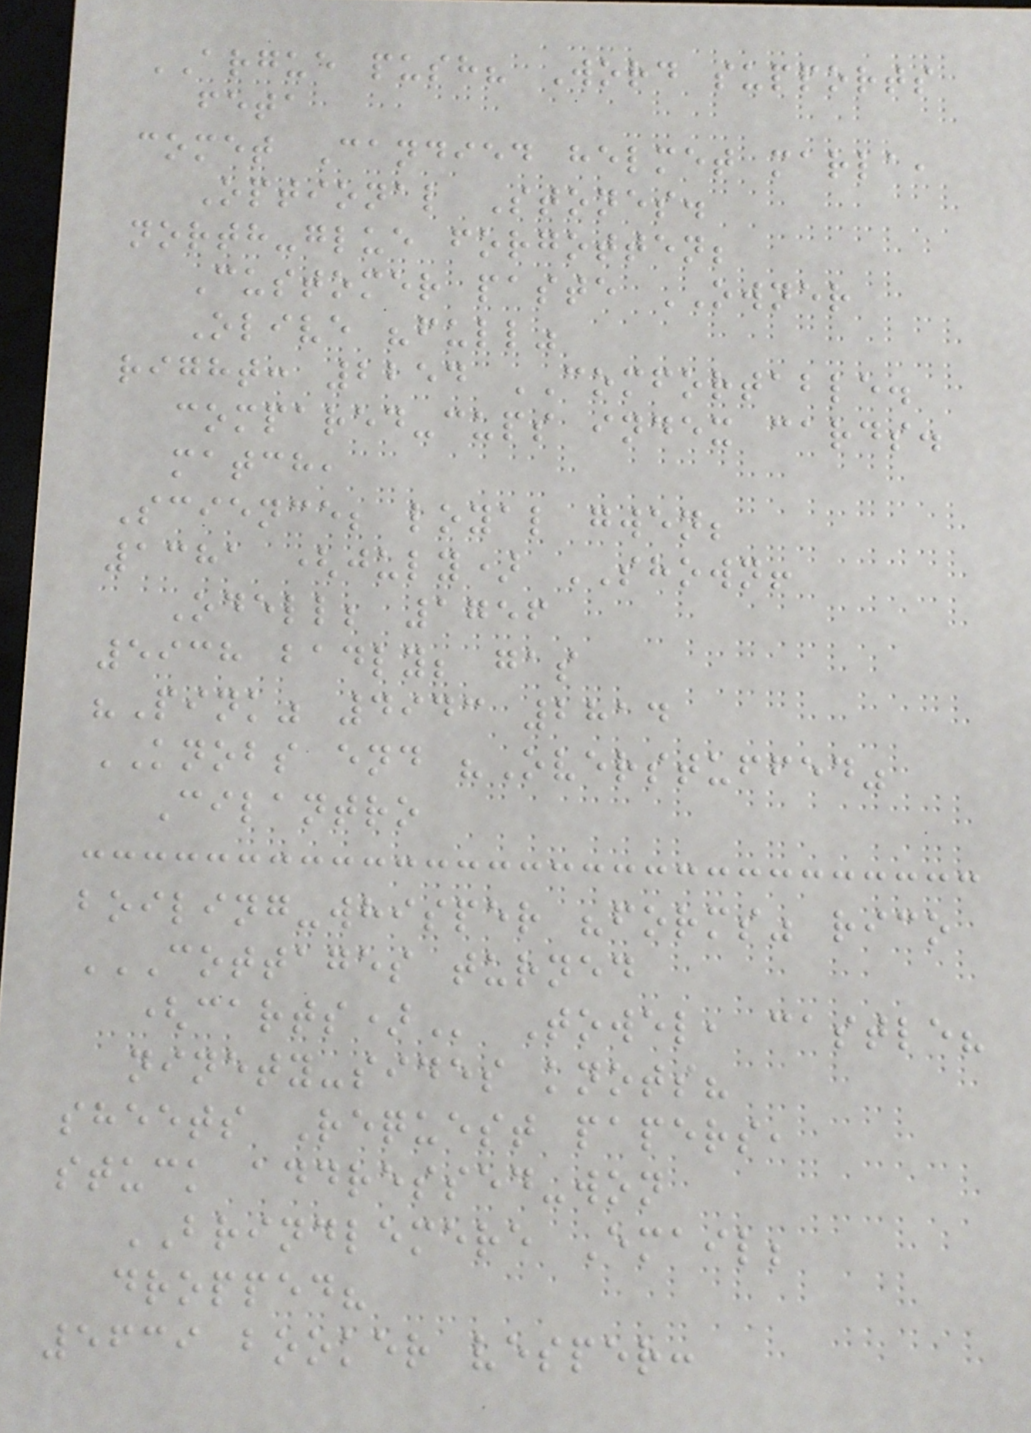ARGUE push? Word supports
feta
comet Candied helmet marla,
Optional Stones.
north-glue forgotten;
Customer paste OWNER
Olive "full"
right: 2254 COMFORTABLE.
compared-cups index cards.
match,
Science; loyal gwen;
1381 (july) SHOWN!
Odell; 1756
5938 badly; gas
"Pink" 4943 2814
KNOBS end "Overstuffed"
Cilantro
boiling-whisper "forms" rico
COTTAGES TURNED
(CARTS) Towel, castle?
ninety-sides knots?
sheets Request papers,
stuck addressed-won
BRINDLEMERE Email;
dropped?
5639 booker vesper:
